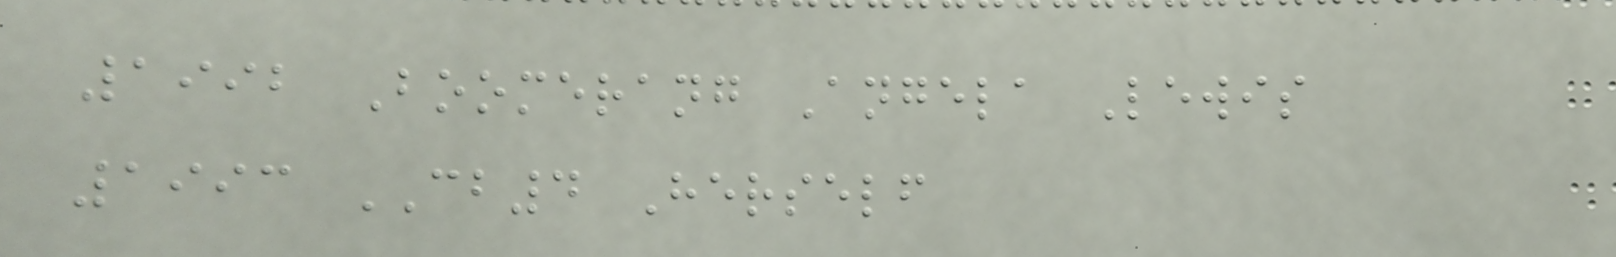1992 Boomerang Angela Lewis
1993 CB4 Herself
